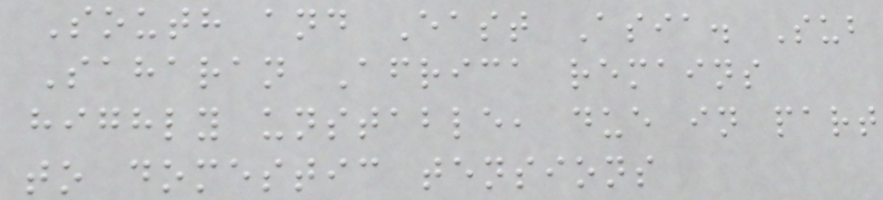South and East Asia. Sub
Saharan Africa remains
highly unstable, due in part
to domestic tensions
